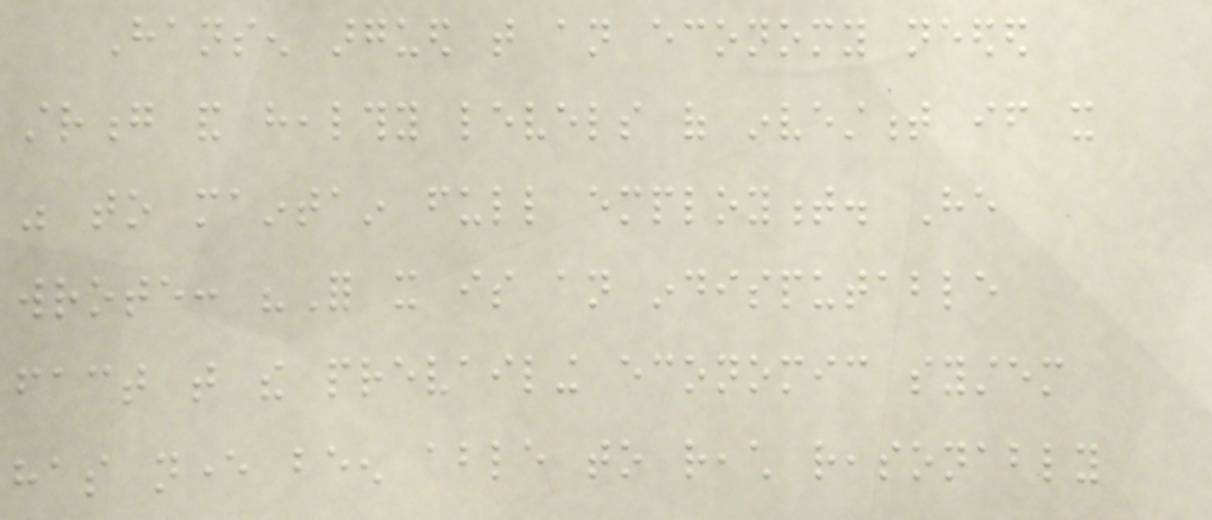Hansen argued that an economy needed
strong and healthy levels of investment if it
was to maintain full employment. He
wrote: "For it is an indisputable
fact that the prevailing economic system
has never been able to reach reasonably
